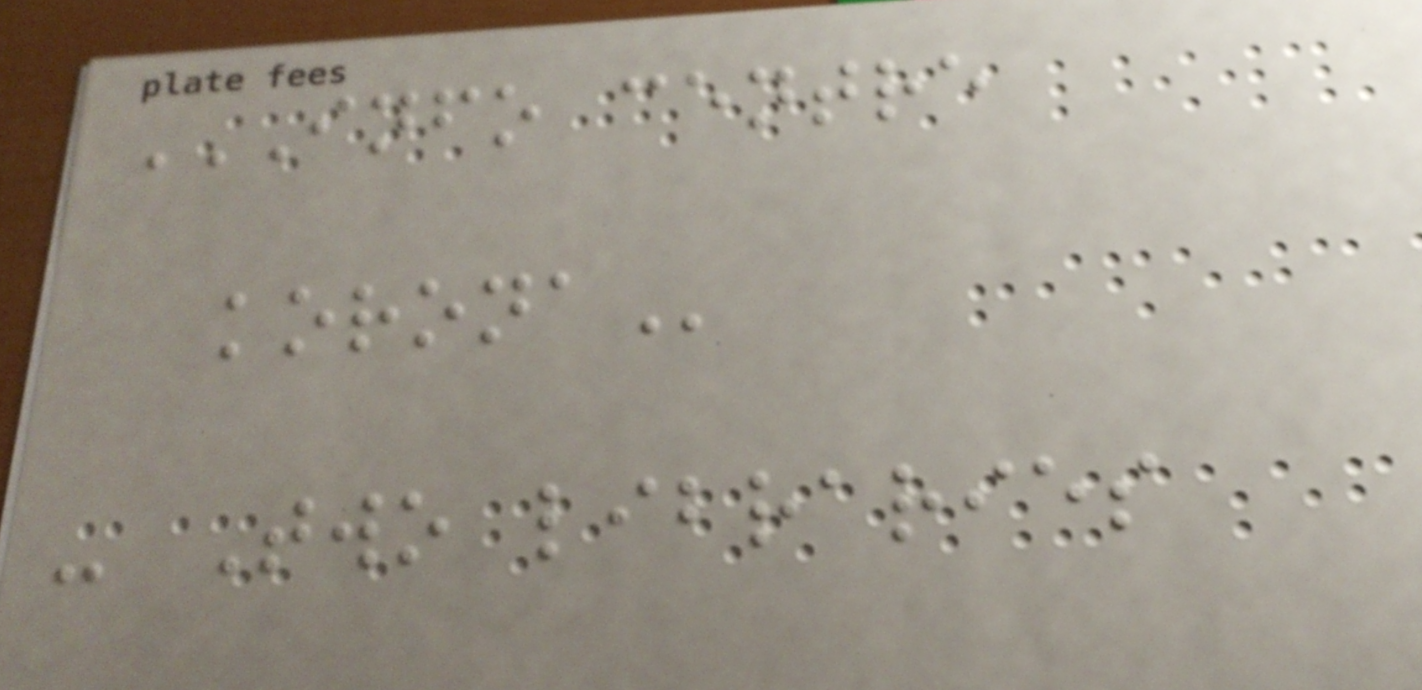INFO CENTRE
KORONA
- Two libraries
